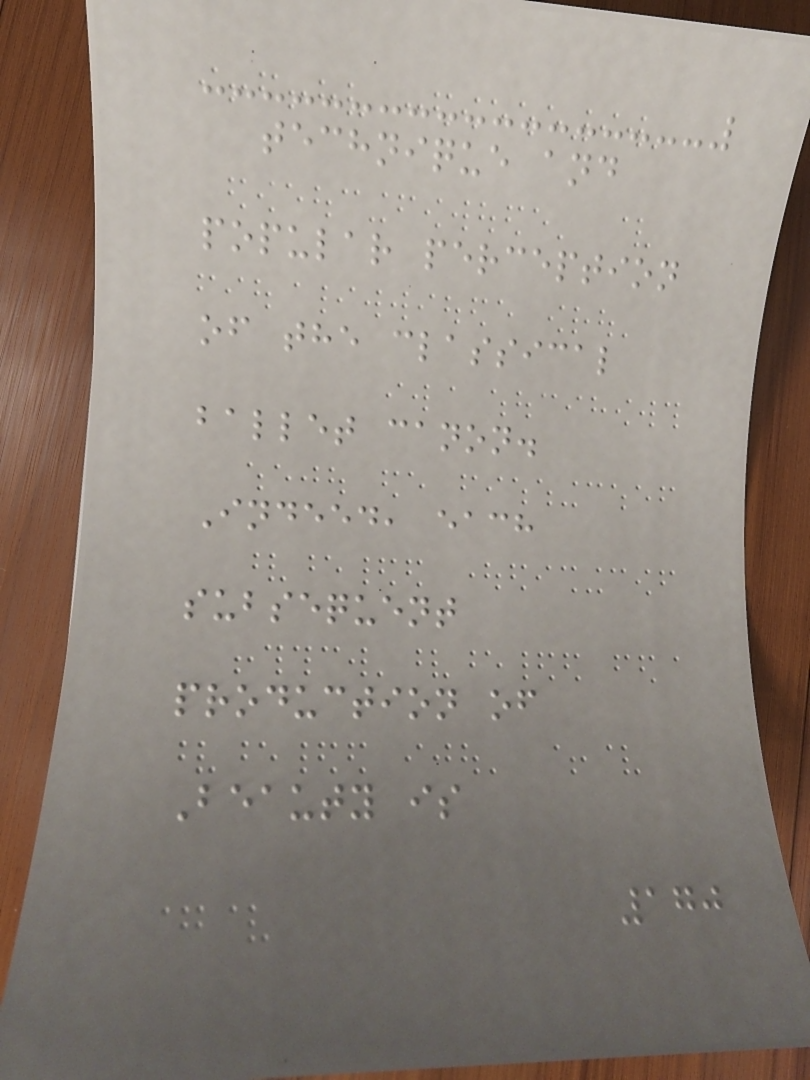technique and
popular perception
of the classical
ballet canon.
Indeed, each
subsequent
production of
Beauty is
170
